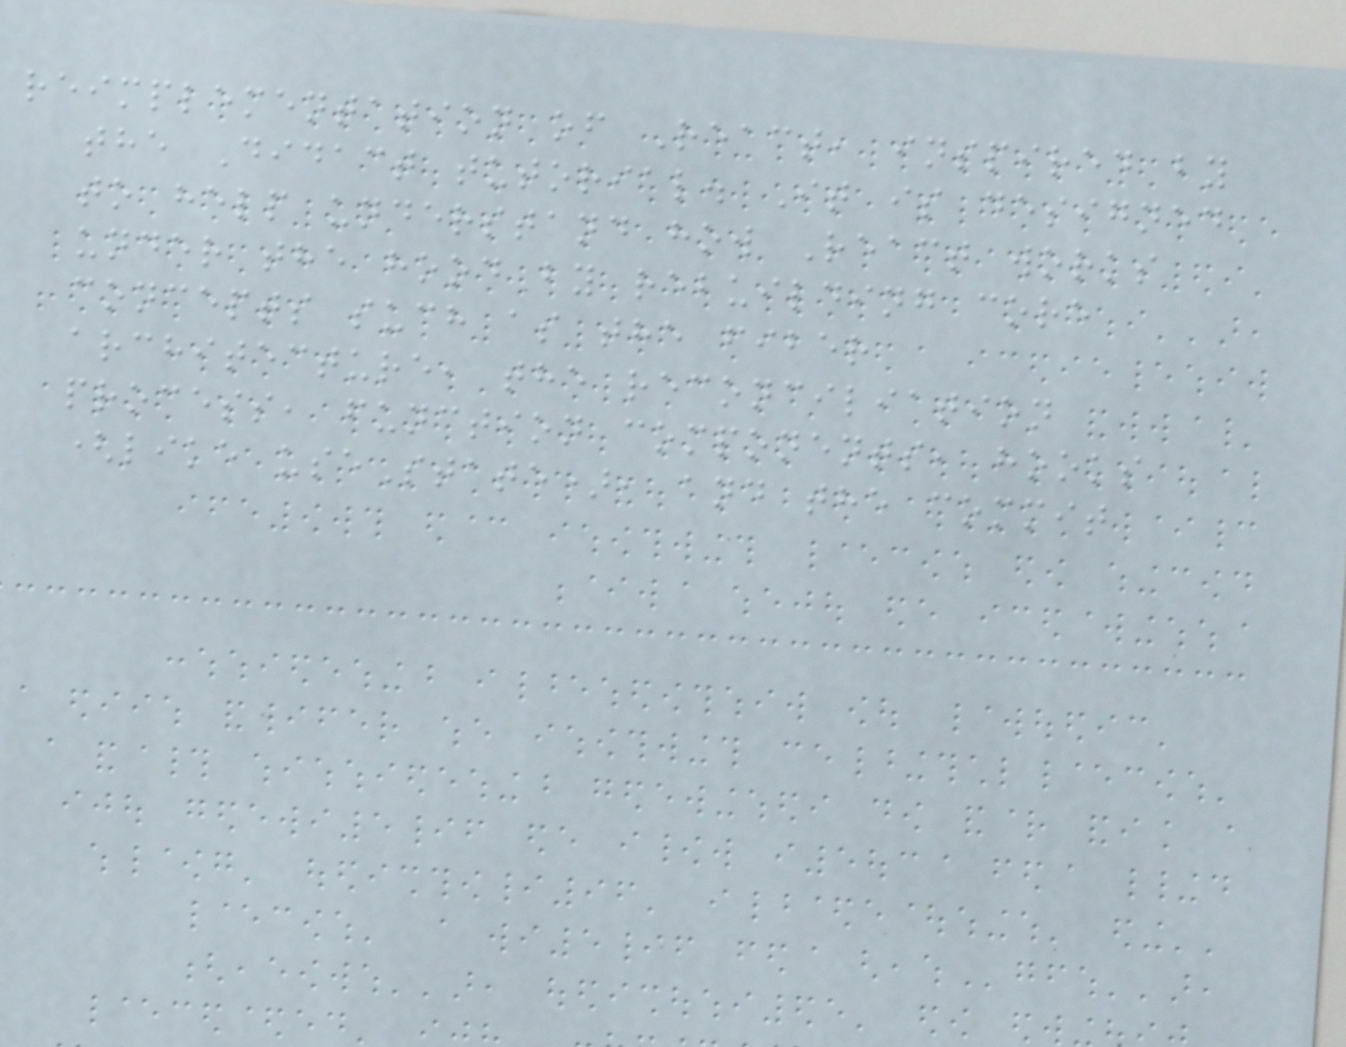reimplementation of React, inspired by
the Didact tutorial. It is designed
to help understand how React works
under the hood by rebuilding core
concepts such as the fiber
architecture, the reconciliation
process, function components, hooks
(like useState), and the commit
